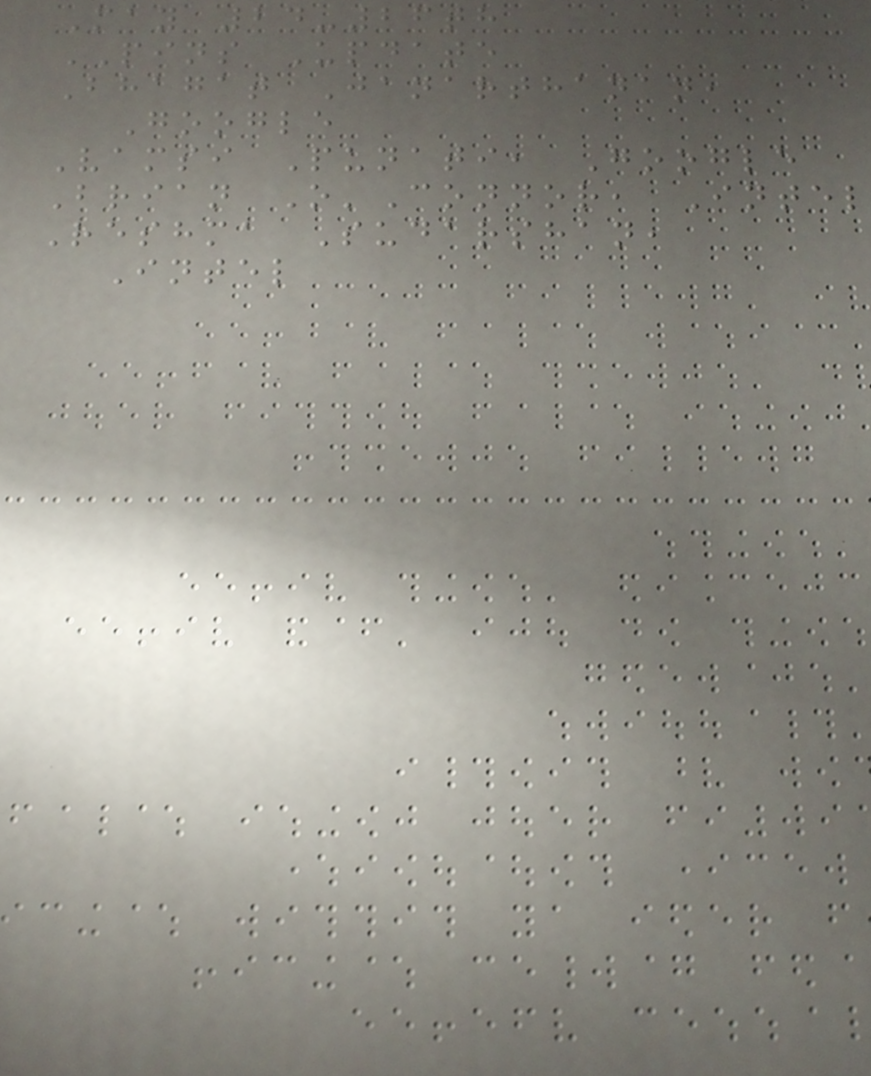May 24-26th
PINS Update
Bhagat Janarthanan,
Google
Vamsi Punati, Google
Brian O'Connor, Intel
Reshma Sudarshan,
Intel
